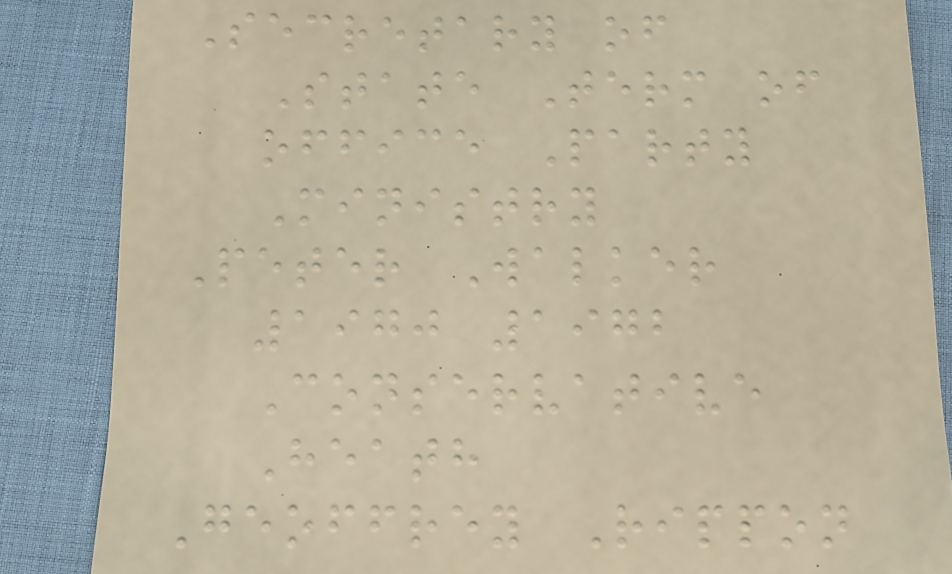Secretary of
State Term of
office Party
Ministry
Peter Walker
1970 1972
Conservative
Heath
Geoffrey Rippon
